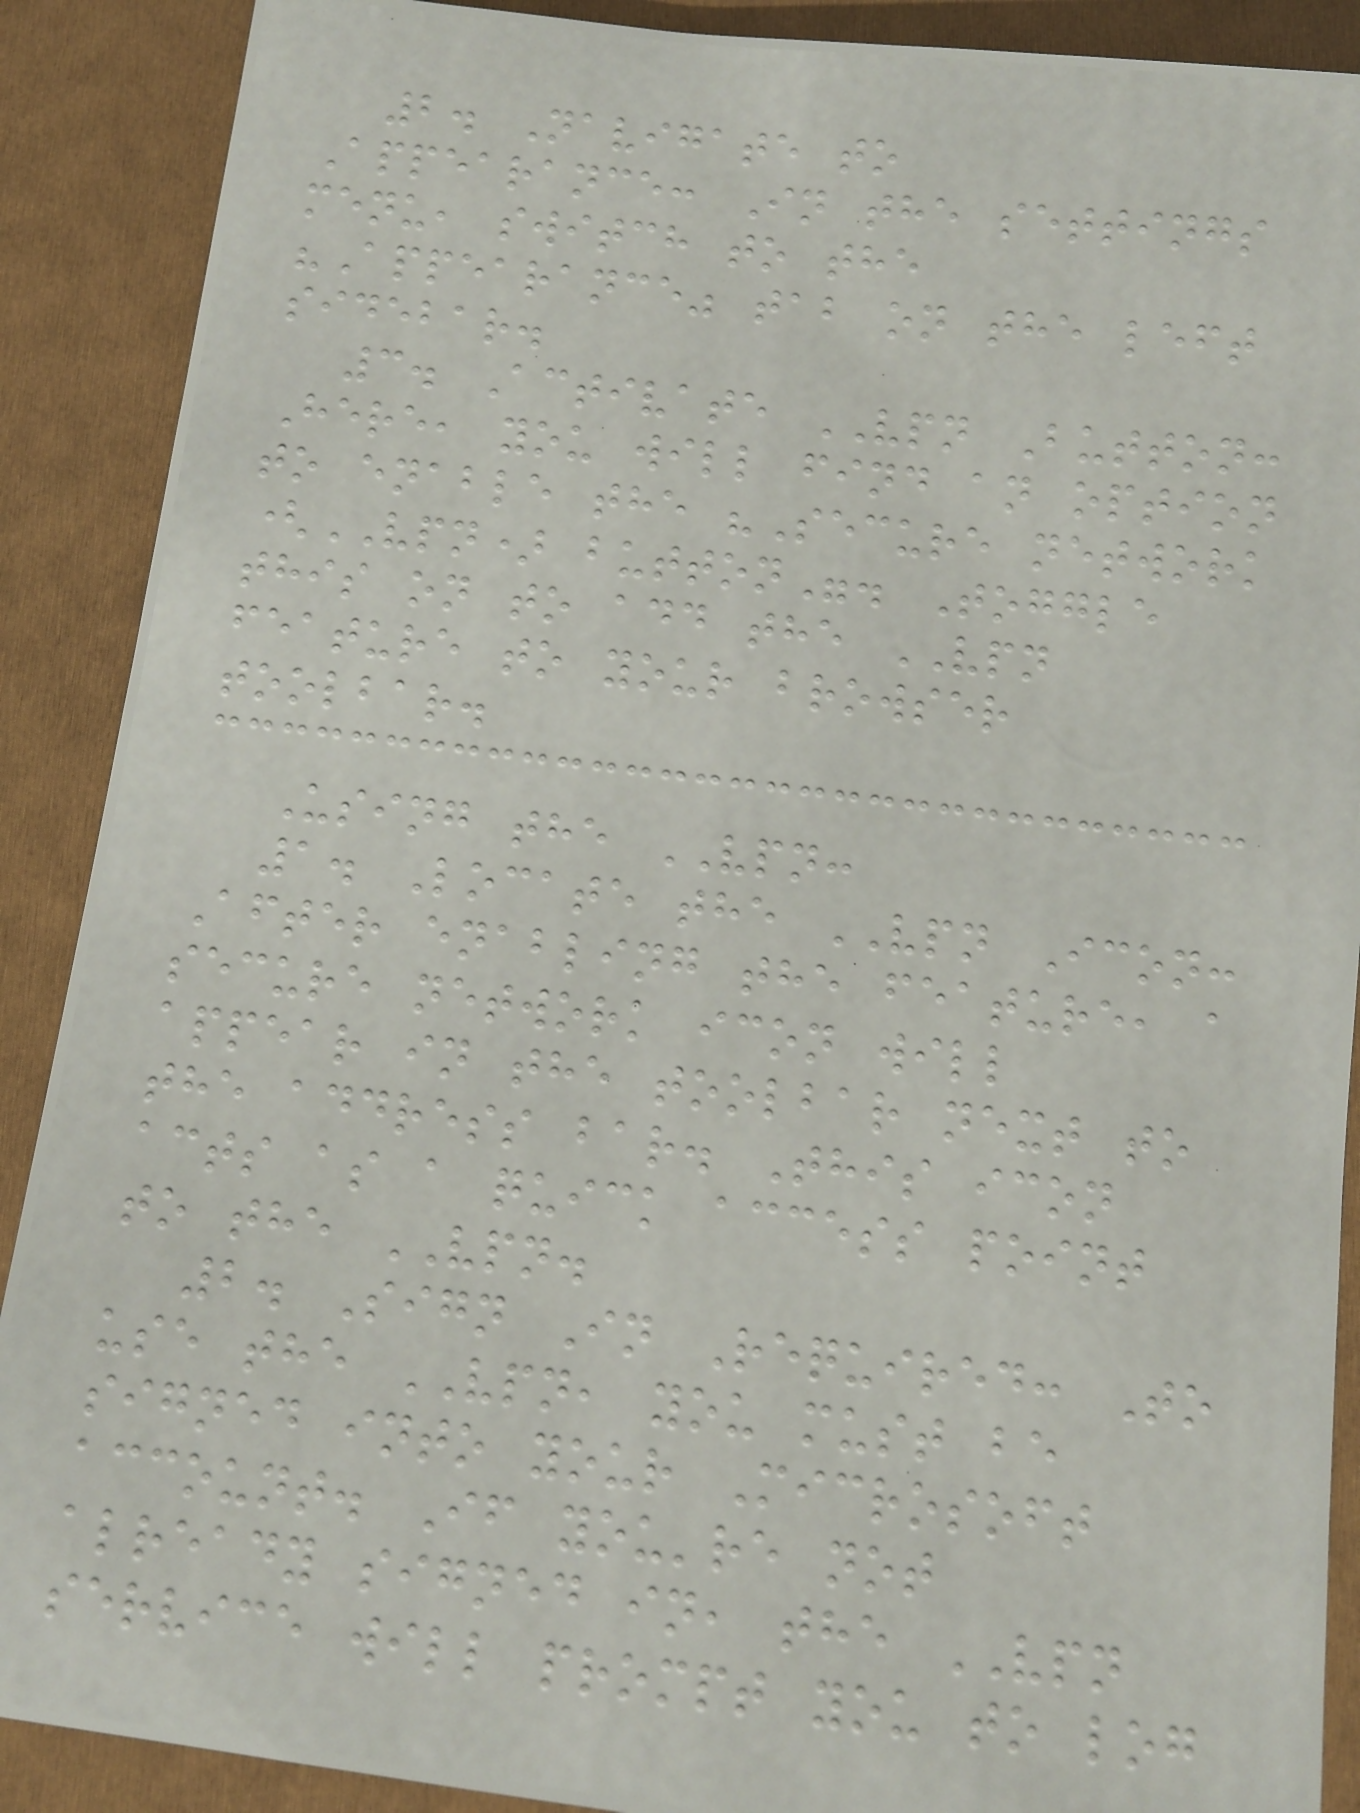2. Navigate to
Appearance: In the settings
menu, switch to the
"Appearance" tab on the left
sidebar.
3. Activate VPN Button:
Here, you will find an option
to enable the "Secure network
(VPN) button". Toggle
this on to add the VPN
feature to your browser
toolbar.
Using the VPN:
1. Locate the VPN Icon:
After enabling the feature, a
secure network icon will
appear in the toolbar next to
the address bar. This icon
acts as a quick access point
to the VPN.
2. Sign In Required: To
use the VPN, you must be
signed into your Microsoft
account. If you're not
already signed in, the VPN
service will prompt you to log
